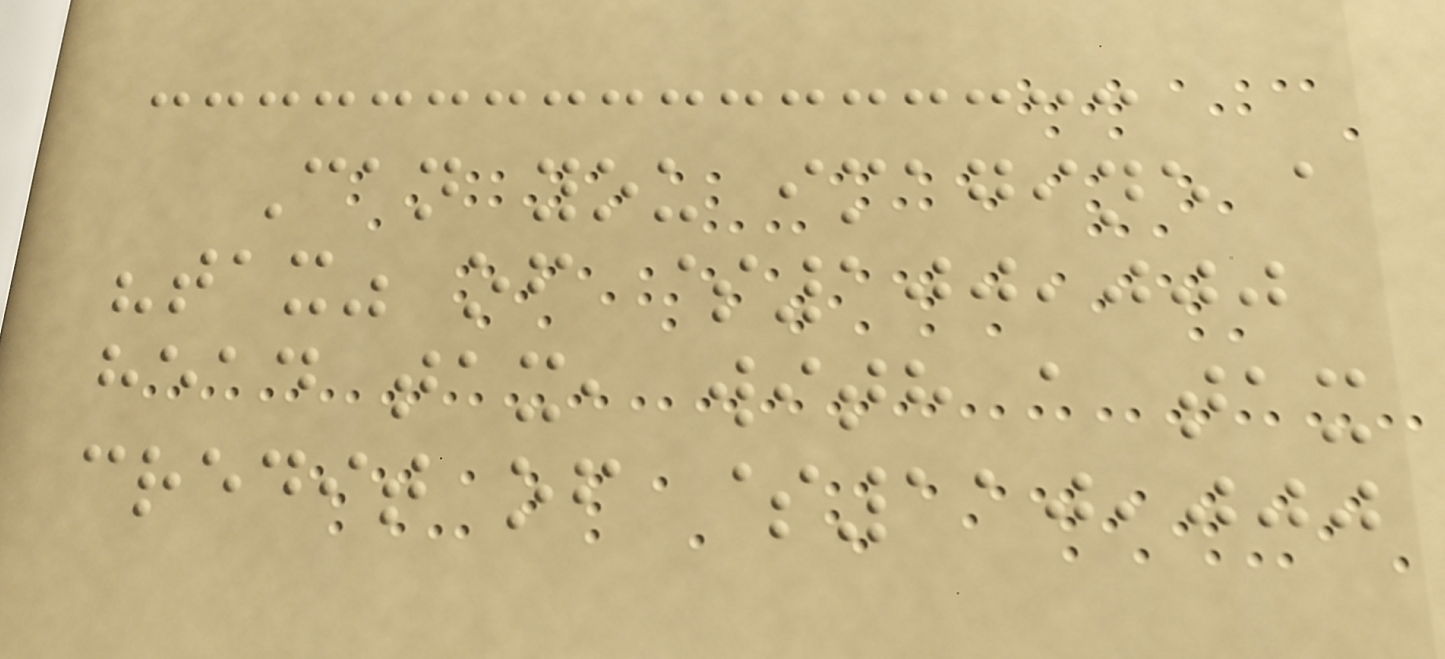Can you imagine a
"tax" of $100,000
head tax, with a tax
credit of $110,000
